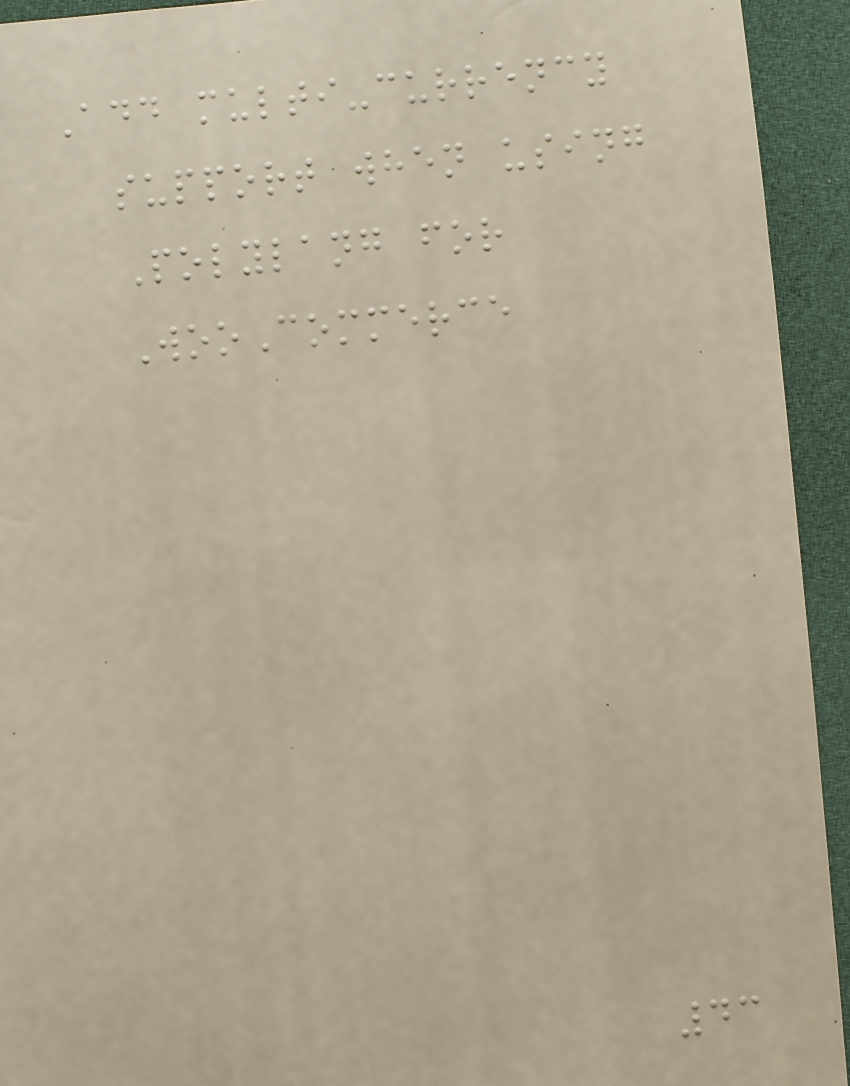Add multi-currency
support when using
Polylang for
WooCommerce
43
